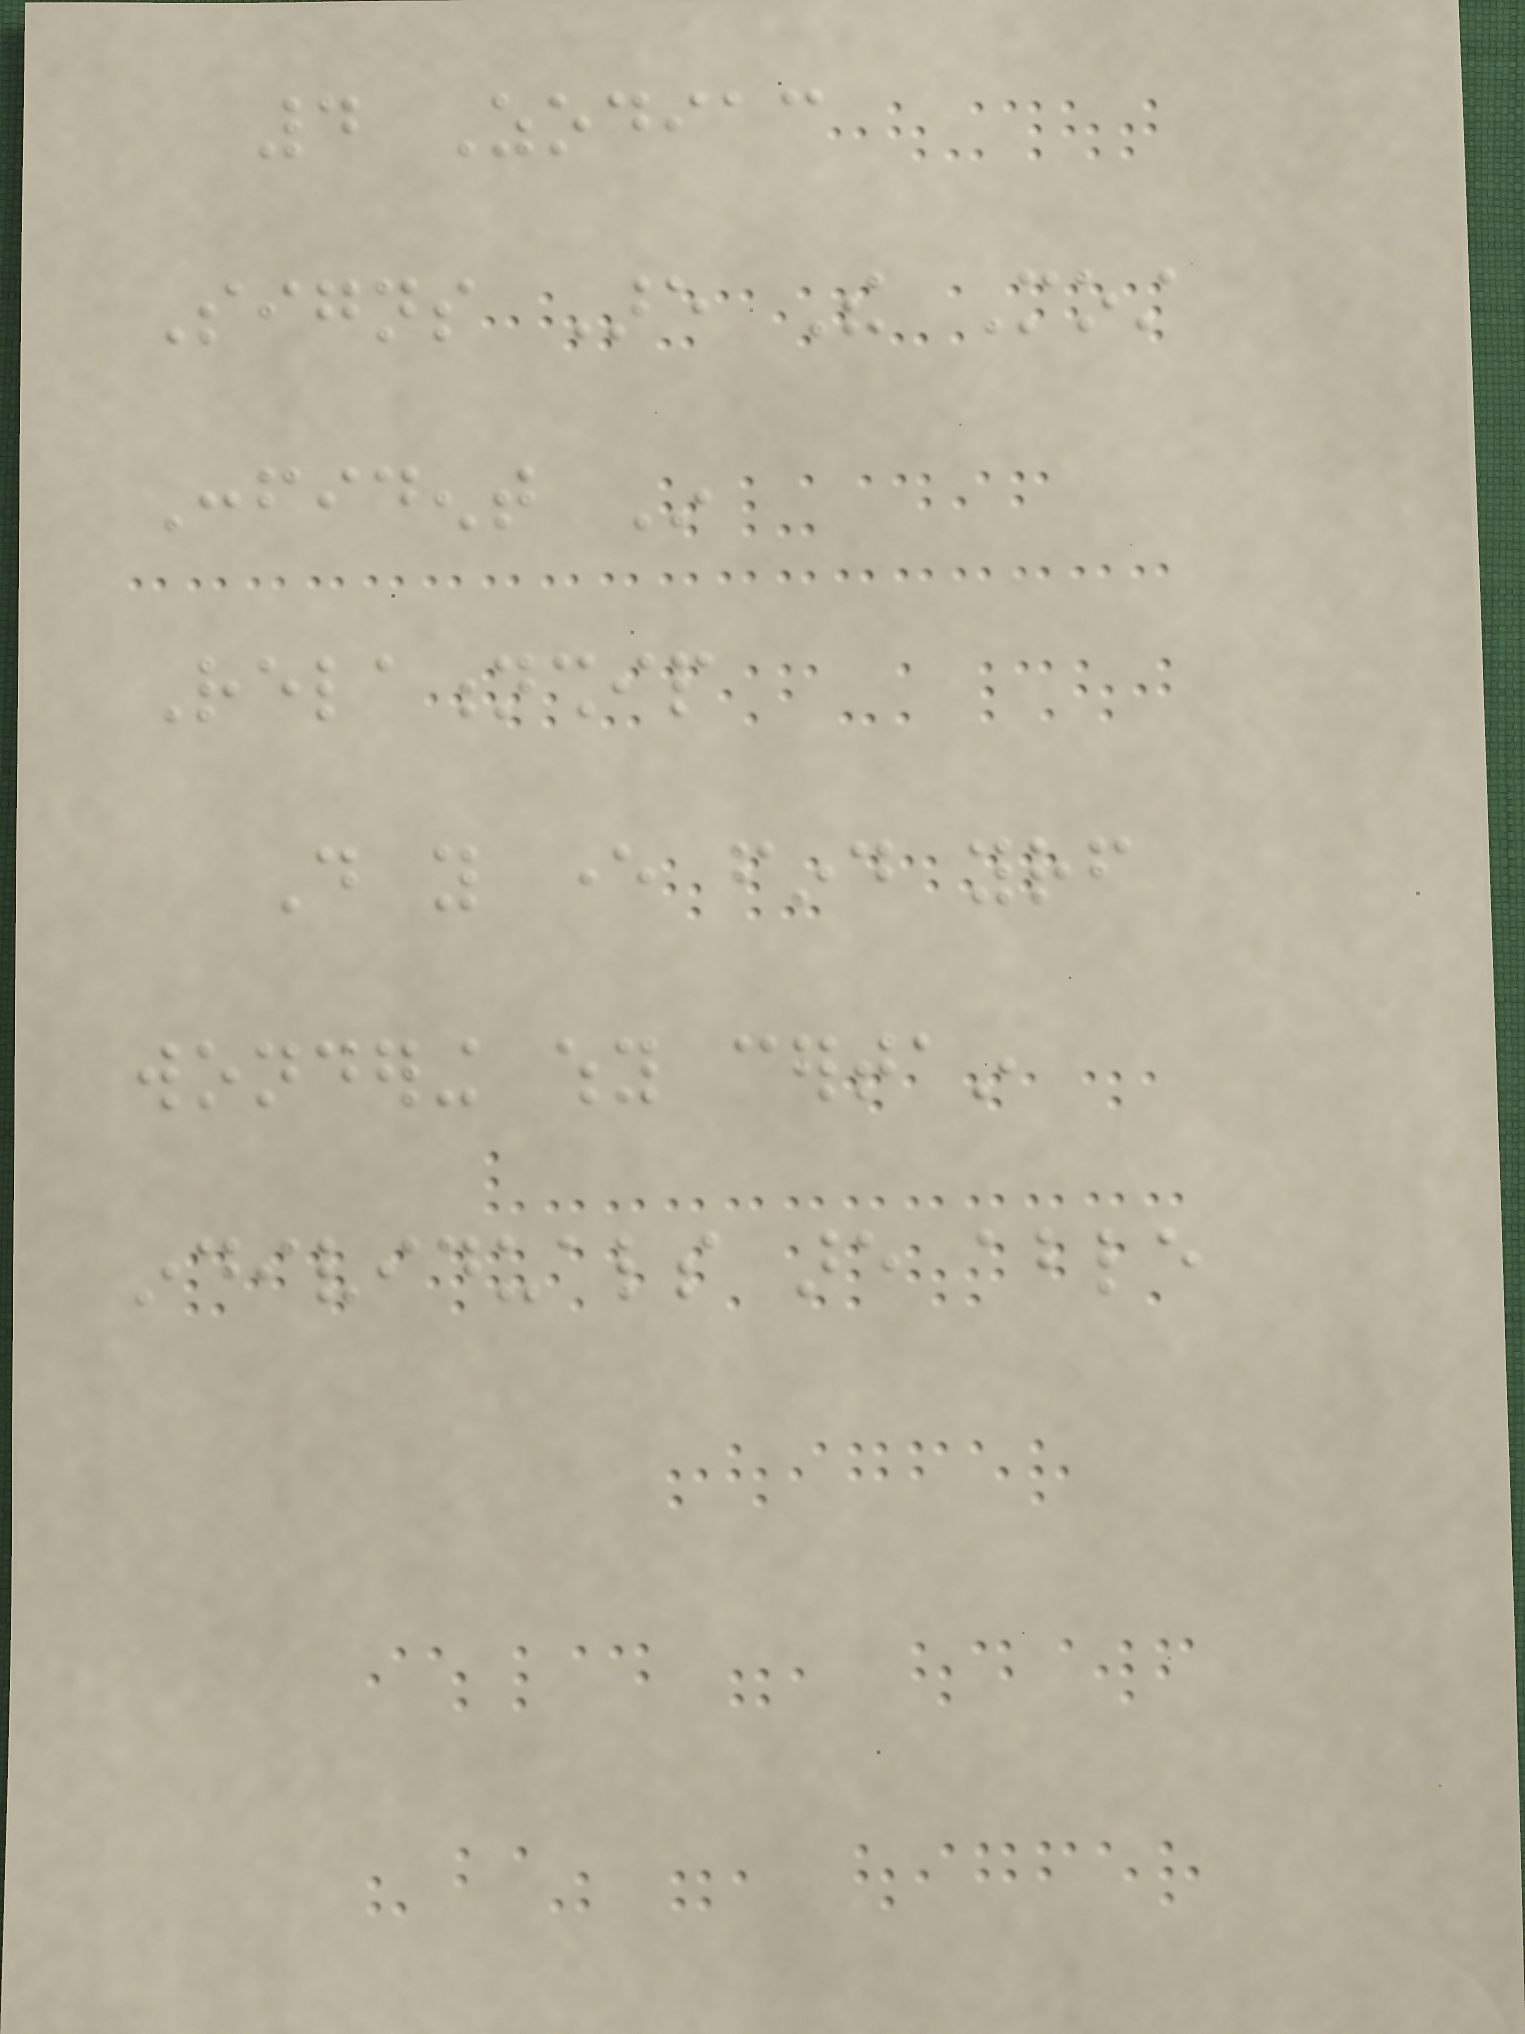4 Zodiac
Signs Are The Most
Confident In
Relationship
Do you ever find yourself
wondering why certain
individuals are able
